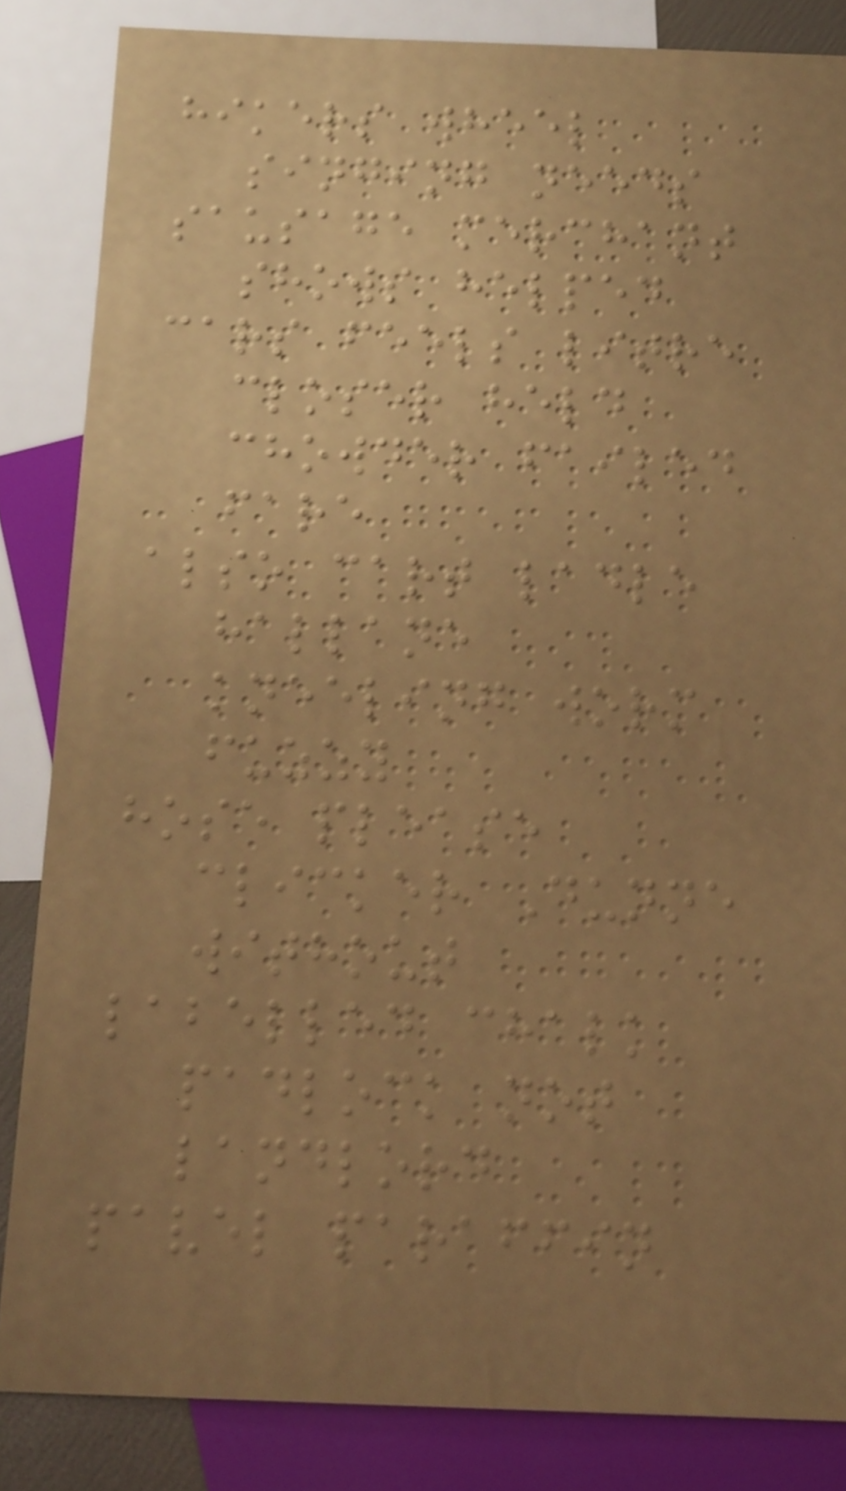hikers wheel
singing needs
sausage merchant
shows helped
cars feels litre
closer held
chowder failed
fare
also cart ladle
hallane
kneeling worm
fuzzy
hose please
clicker Dunne
without
labelled chalk
padlock not
landlord
pavel paraffin
